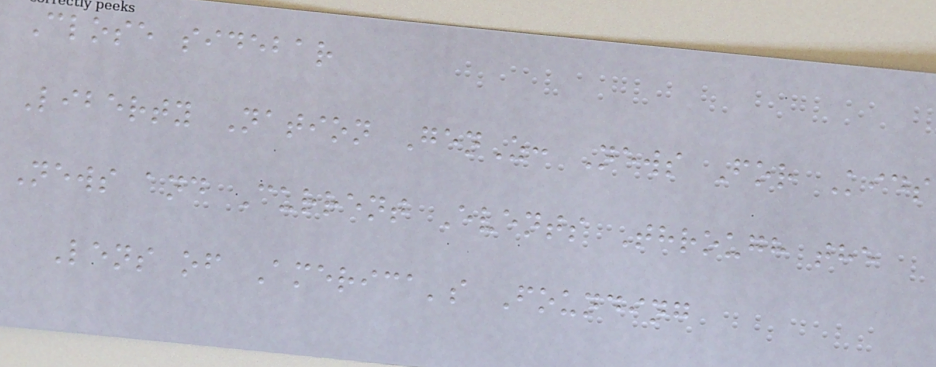Close sidebar
Liberty Nation GenZ: News For Kids
News and Current Events Through the
Lens of America's Founding
